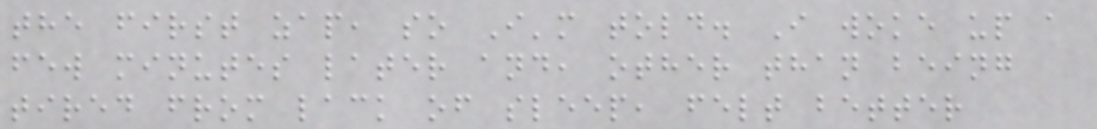the first zap, so I'm told. I woke up a
few minutes later and, other than being
tired from lack of sleep, felt better
